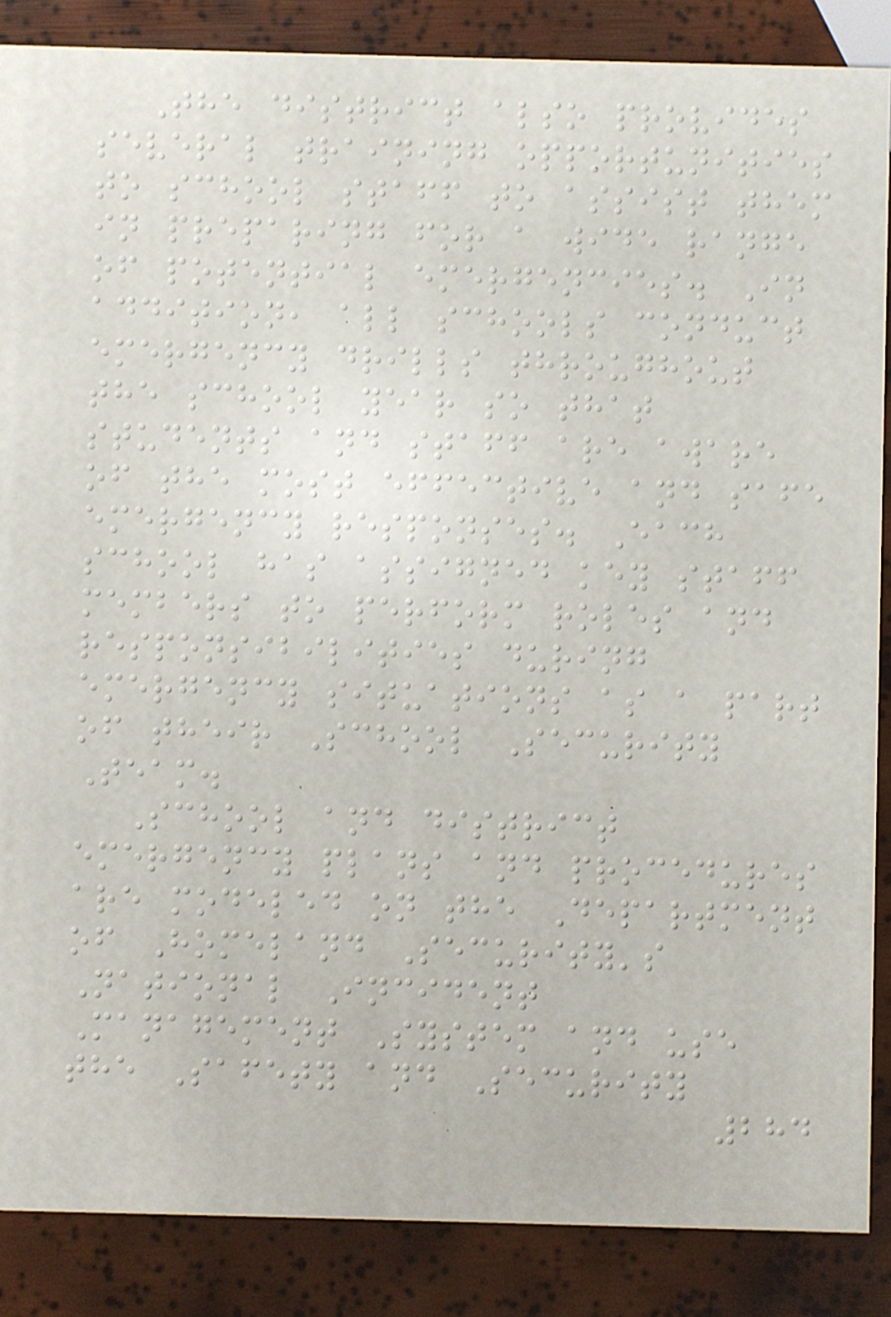The district also provides
several training opportunities
to school staff to assist them
in preparing for a wide range
of potential emergencies. In
addition, all schools conduct
emergency drills throughout
the school year so that
students and staff are aware
of the most effective and safe
emergency responses. Each
school has assigned key staff
members to perform roles and
responsibilities during
emergency situations as a part
of their School Security
Team.
School and district
emergency plans and procedures
are modeled on the Department
of Homeland Security's
National Incident
Management System and use
the Safety and Security
284
